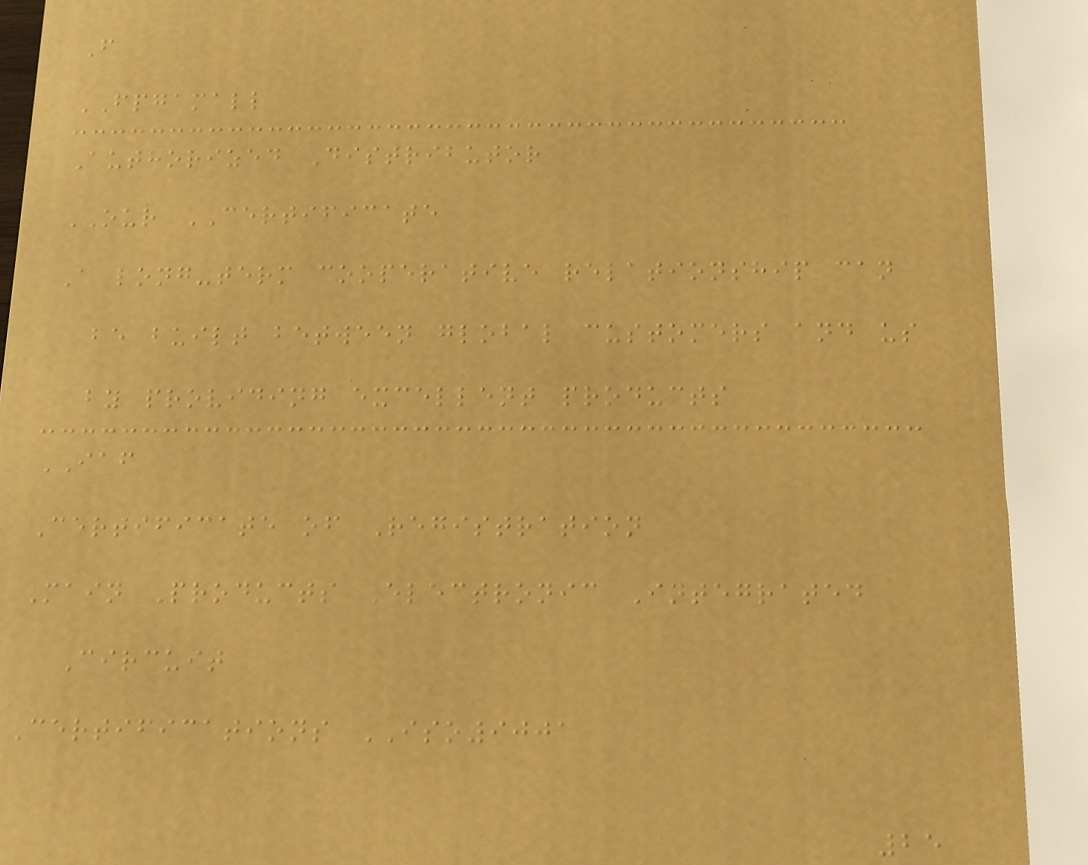F
FPGAMALL
Authorized Distributor
OUR CERTIFICATE
A long-term cooperative relationship can
be built between global customers and us
by providing excellent products
IAF
Certificate of Registration
Main Products Electronic Integrated
Circuit
Certifications ISO9001
25
